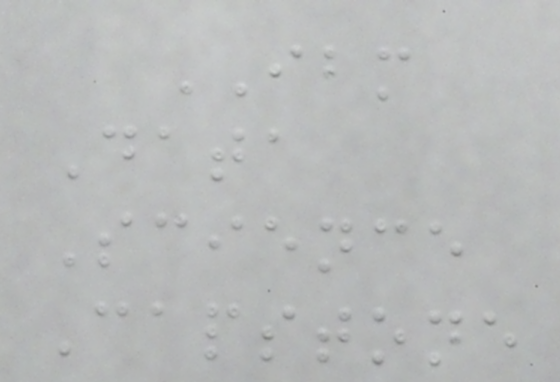IBM
Data
Science
Capstone
